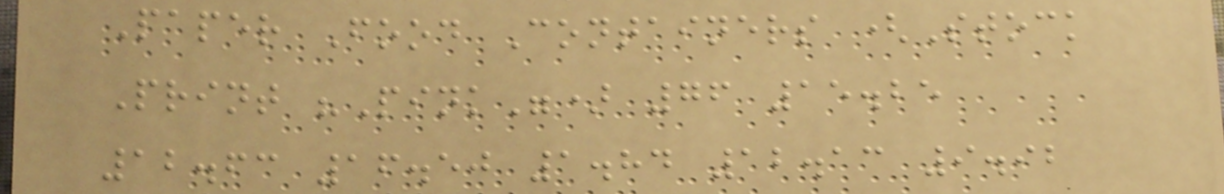Paper Food Containers (Stock
Print "Pink") 76 15.25
12.63 16.50 1.84 12.13 9.92
